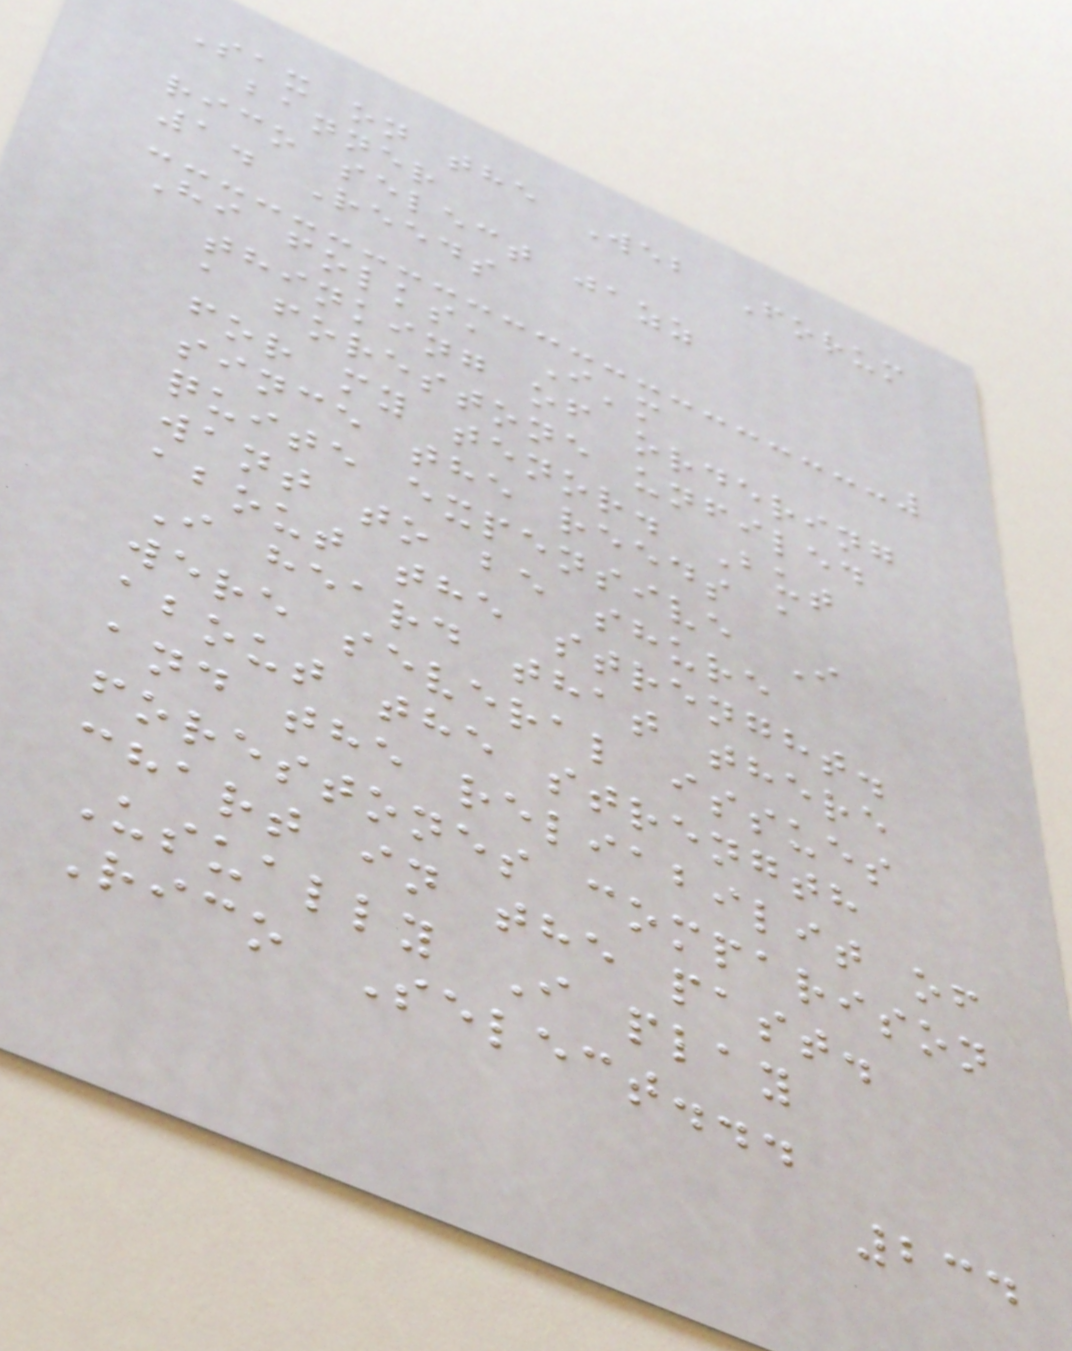Sax on the Web Forum
banner
rico select jazz
1. Reeds
Hi folks, I'm
thinking of ordering
a forestone unfiled
for my tenor. But
since the reeds a
quite expensive I
want to be shure
about the strenght.
I heard that there
were several issues
about the strength
and the reliabilit of
forestones comparison
chart in the past.
Usually I play
Rico Select...
234
